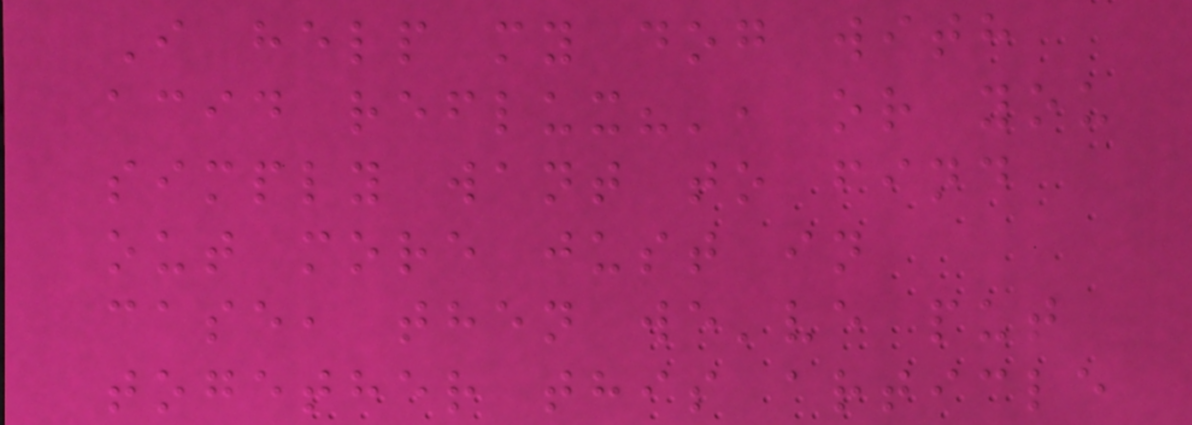I help my dog with
acid reflux?', or you
simply want to find
out more just in
case, then we've put
together this article
